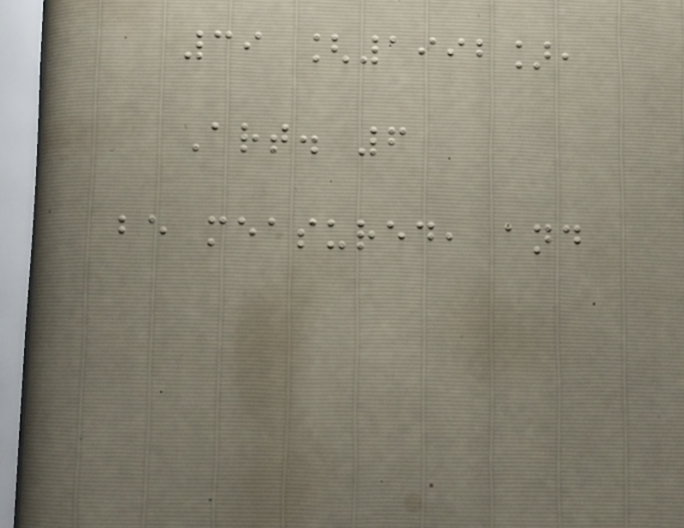39 [1992],
Art. 6
be measured, and
